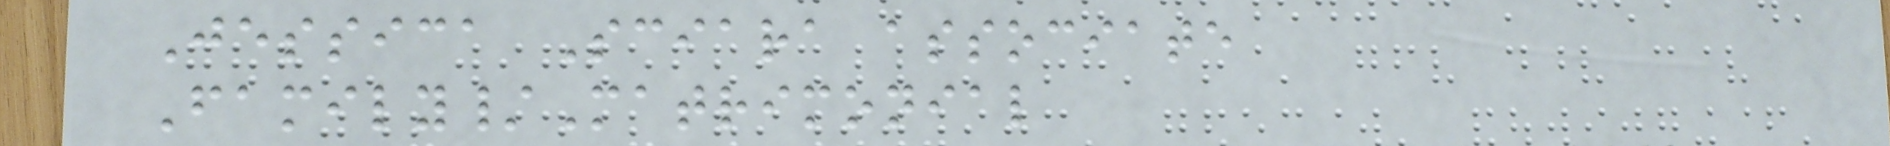Jessica Sciara associate
Family/Matrimonial
